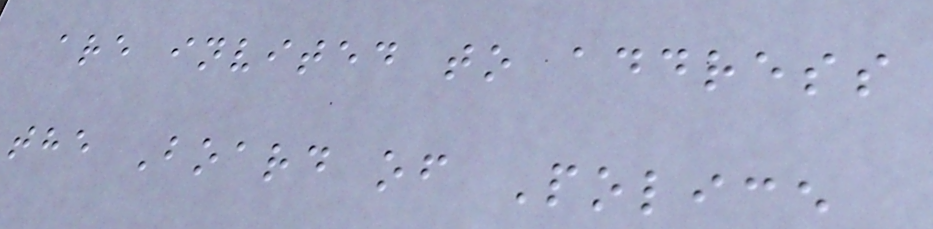are invited to address
the Board of Police
